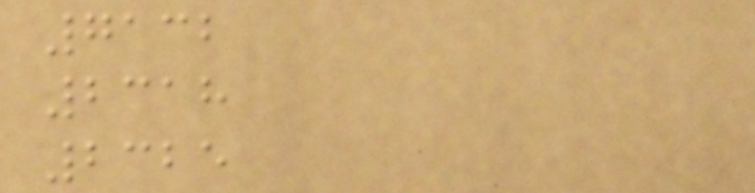7132
2318
2325
